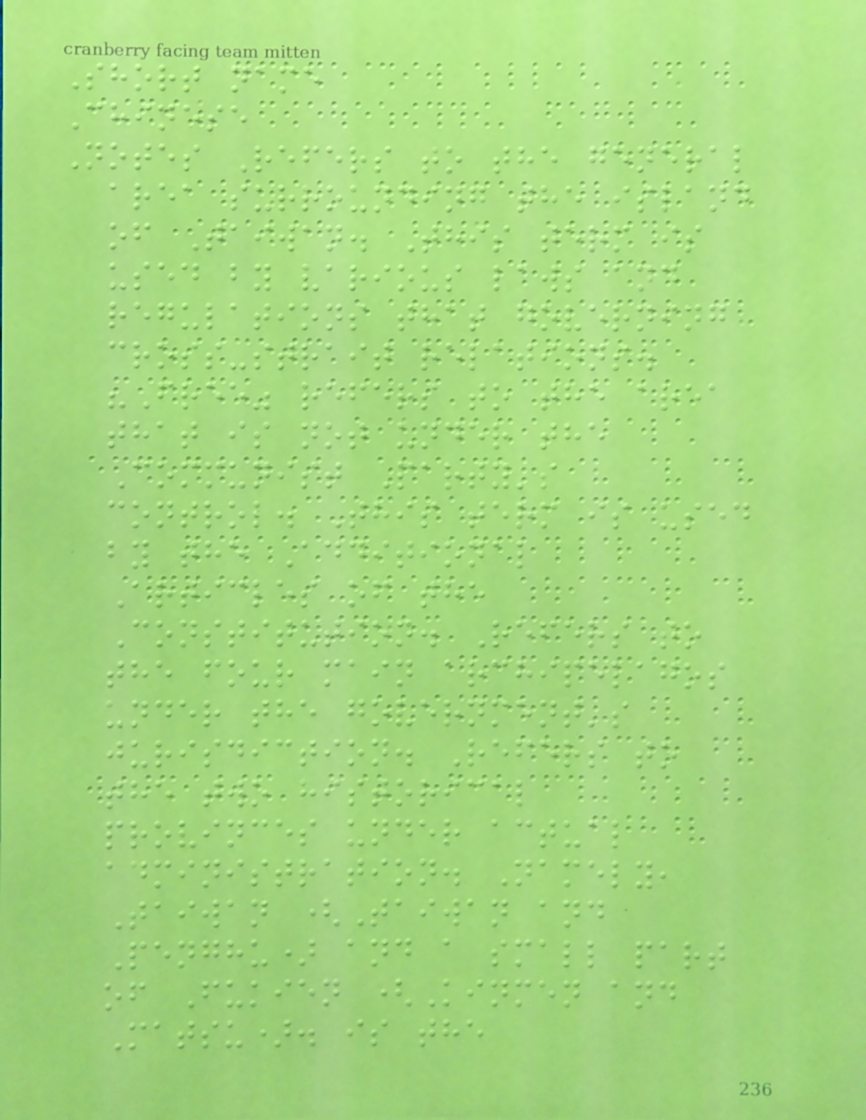Short name
Chinese
Notes Refers to the general
area surrounding the island
of Taiwan. This term is
used by various laws and
regulations that governing
cross-strait relations.
"Free" refers to the area
that is not under the
Communist Party's
control. This term is used
by the Additional
Articles of the
Constitution. Refers to
the four main archipelagos
under the government's
jurisdiction. Refers to
the two historical
provinces under actual
administration. Namely,
Taiwan (Taiwan and
Penghu) and a small part
of Fukien (Kinmen and
Matsu). is the
